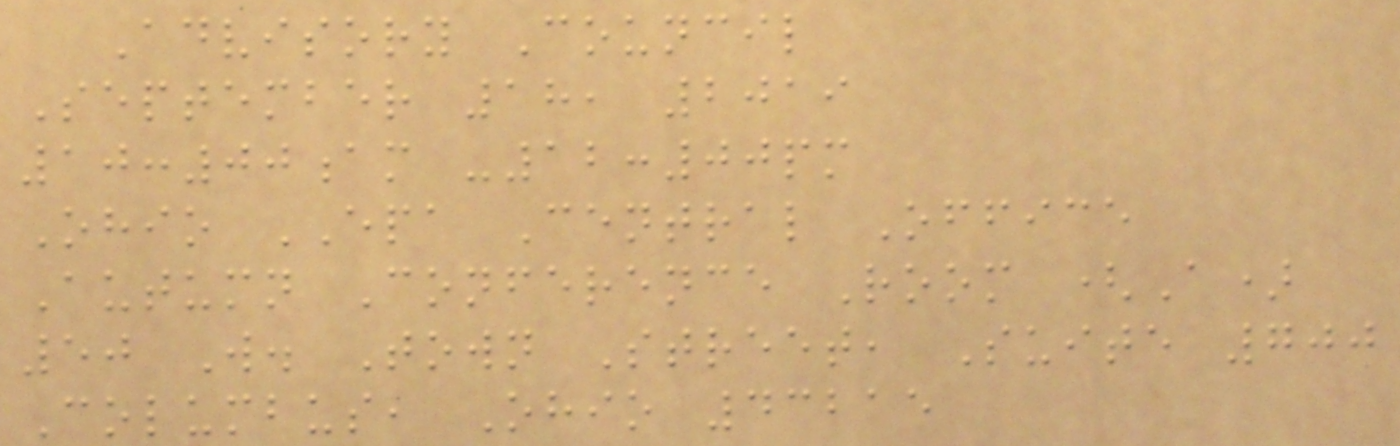Advisory Council
September 18, 2019
10:00am -12:00pm
Ohio EPA Central Office
Autumn Conference Room (A)
50 W. Town Street, Suite 700
Columbus, Ohio 43215
